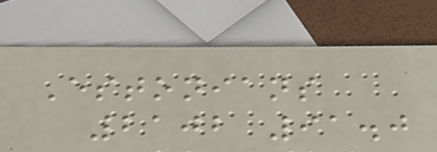Estonians
2102 91.0
